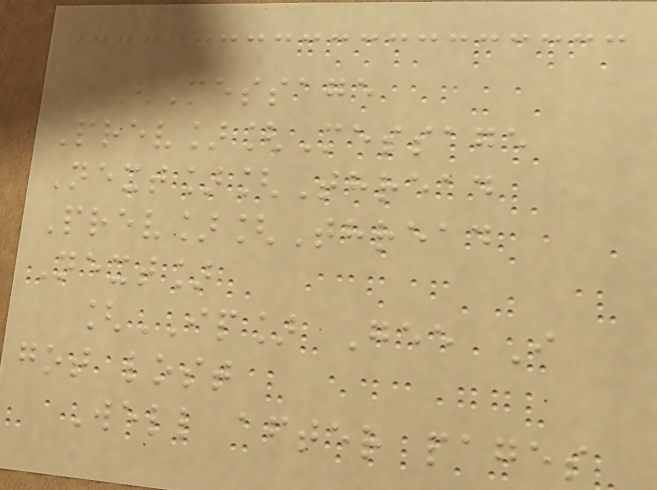[Message
Prev][Message
Next][Thread
Prev][Thread
Next]
[IP] Gee I
got lost
Well after pages
